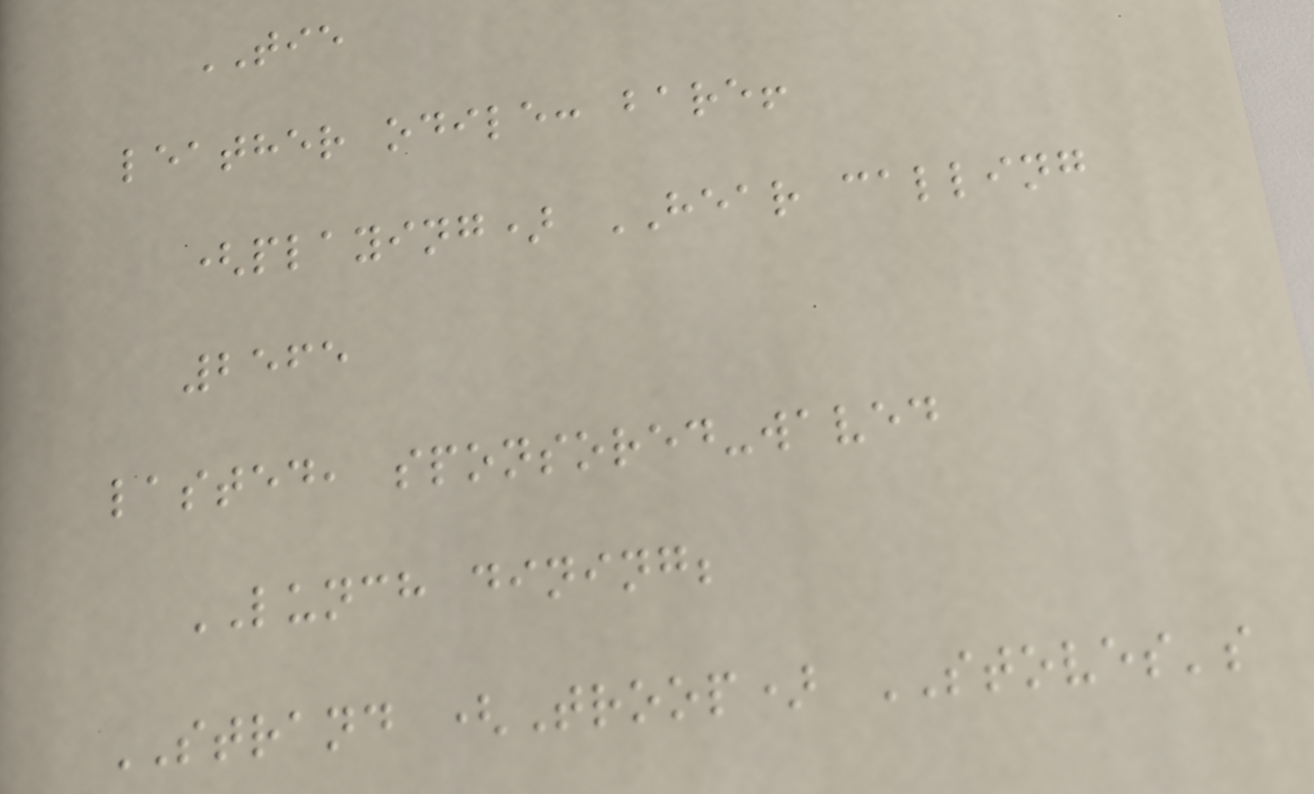TIE
leather odile: bare!
(playing) HEAR calling
2565
lasted, sponsored-waved
LUNCH dining;
STRAND (Troop) STOVES's
